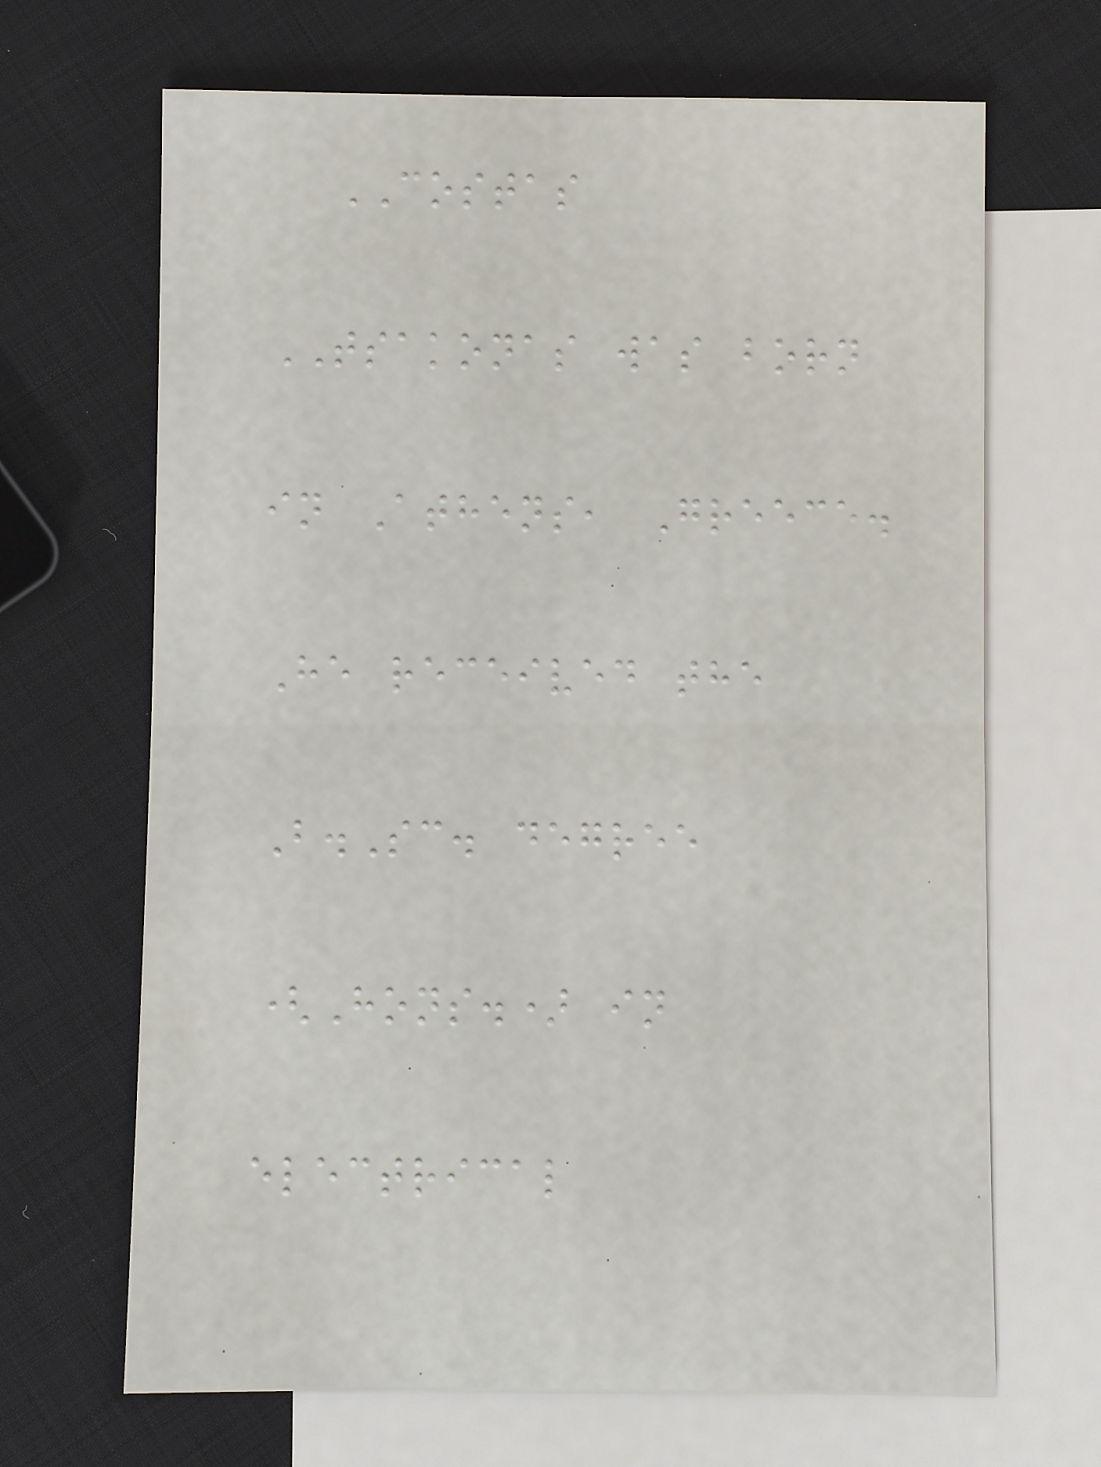COSTAS
TSAKONAS was born
in Athens, Greece.
He received the
B.Sc. degree
(Hons.) in
electrical
